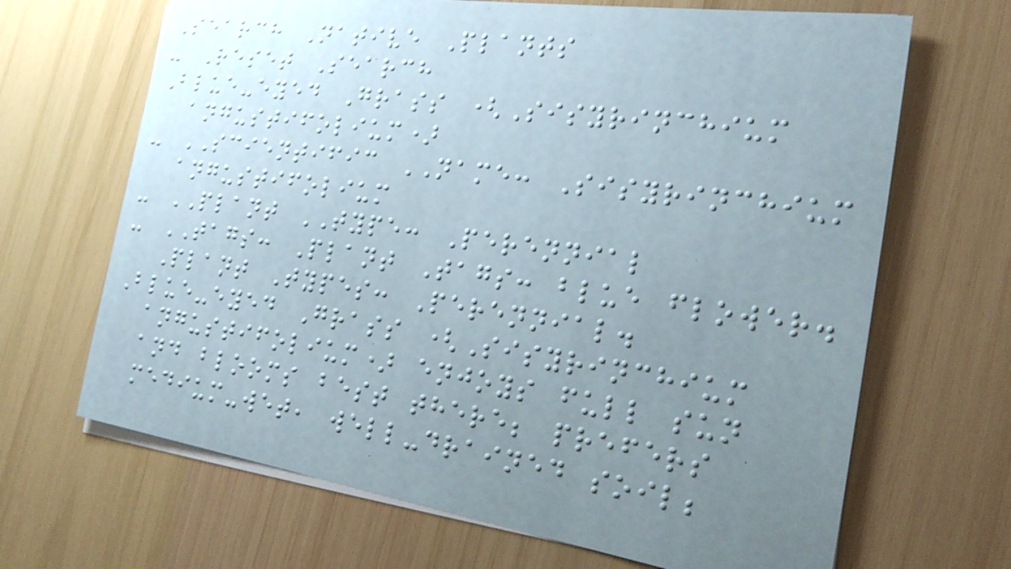Search Native Plants
- Reset Search
Blue-eyed Grass (Sisyrinchium
angustifolium)
- SCIENTIFIC NAME: Sisyrinchium
angustifolium
- PLANT TYPE: Perennial
- TAGS: Plant Tags: blue flower.
Plant Types: Perennial.
Blue-eyed Grass (Sisyrinchium
angustifolium) enjoys full sun
and blooms best there; prefers
medium-wet, well-drained soil;
